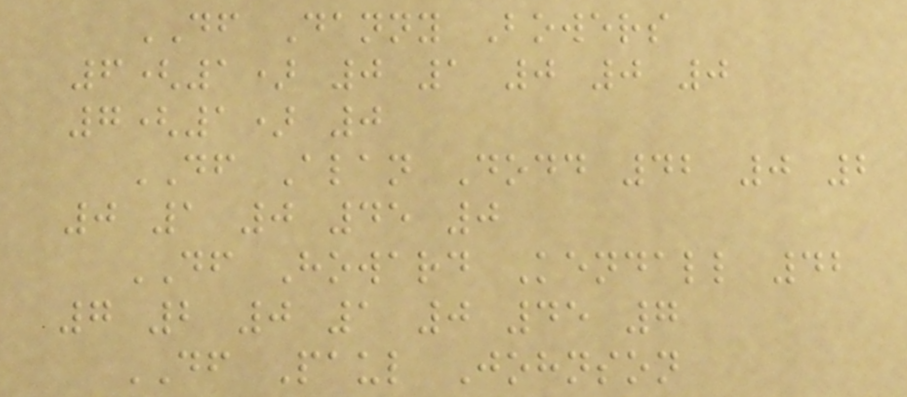DF Danny Bowers
6(1) 0 1 0 0 0
7(1) 0
DF Alan Dodd 42 0 2
0 1 0 45 0
DF Howard Kendall 42
7 2 0 1 0 45 7
DF Paul Johnson
